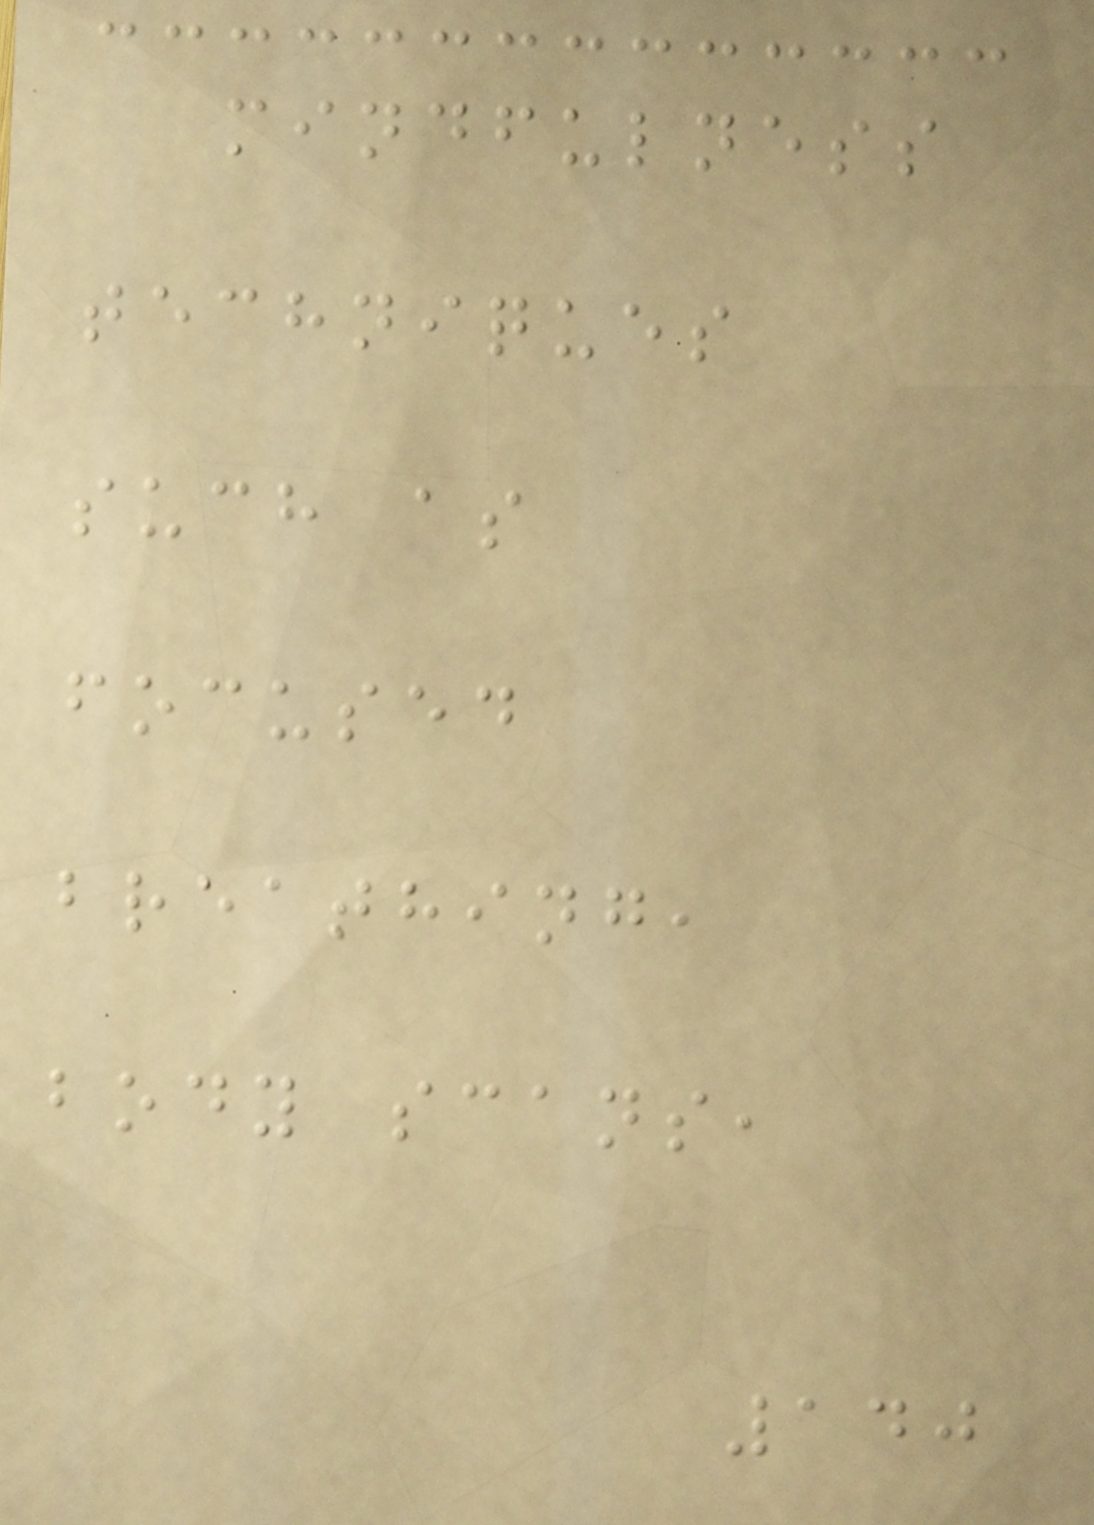mindfulness
techniques
such as
focused
breathing,
body scans,
140
